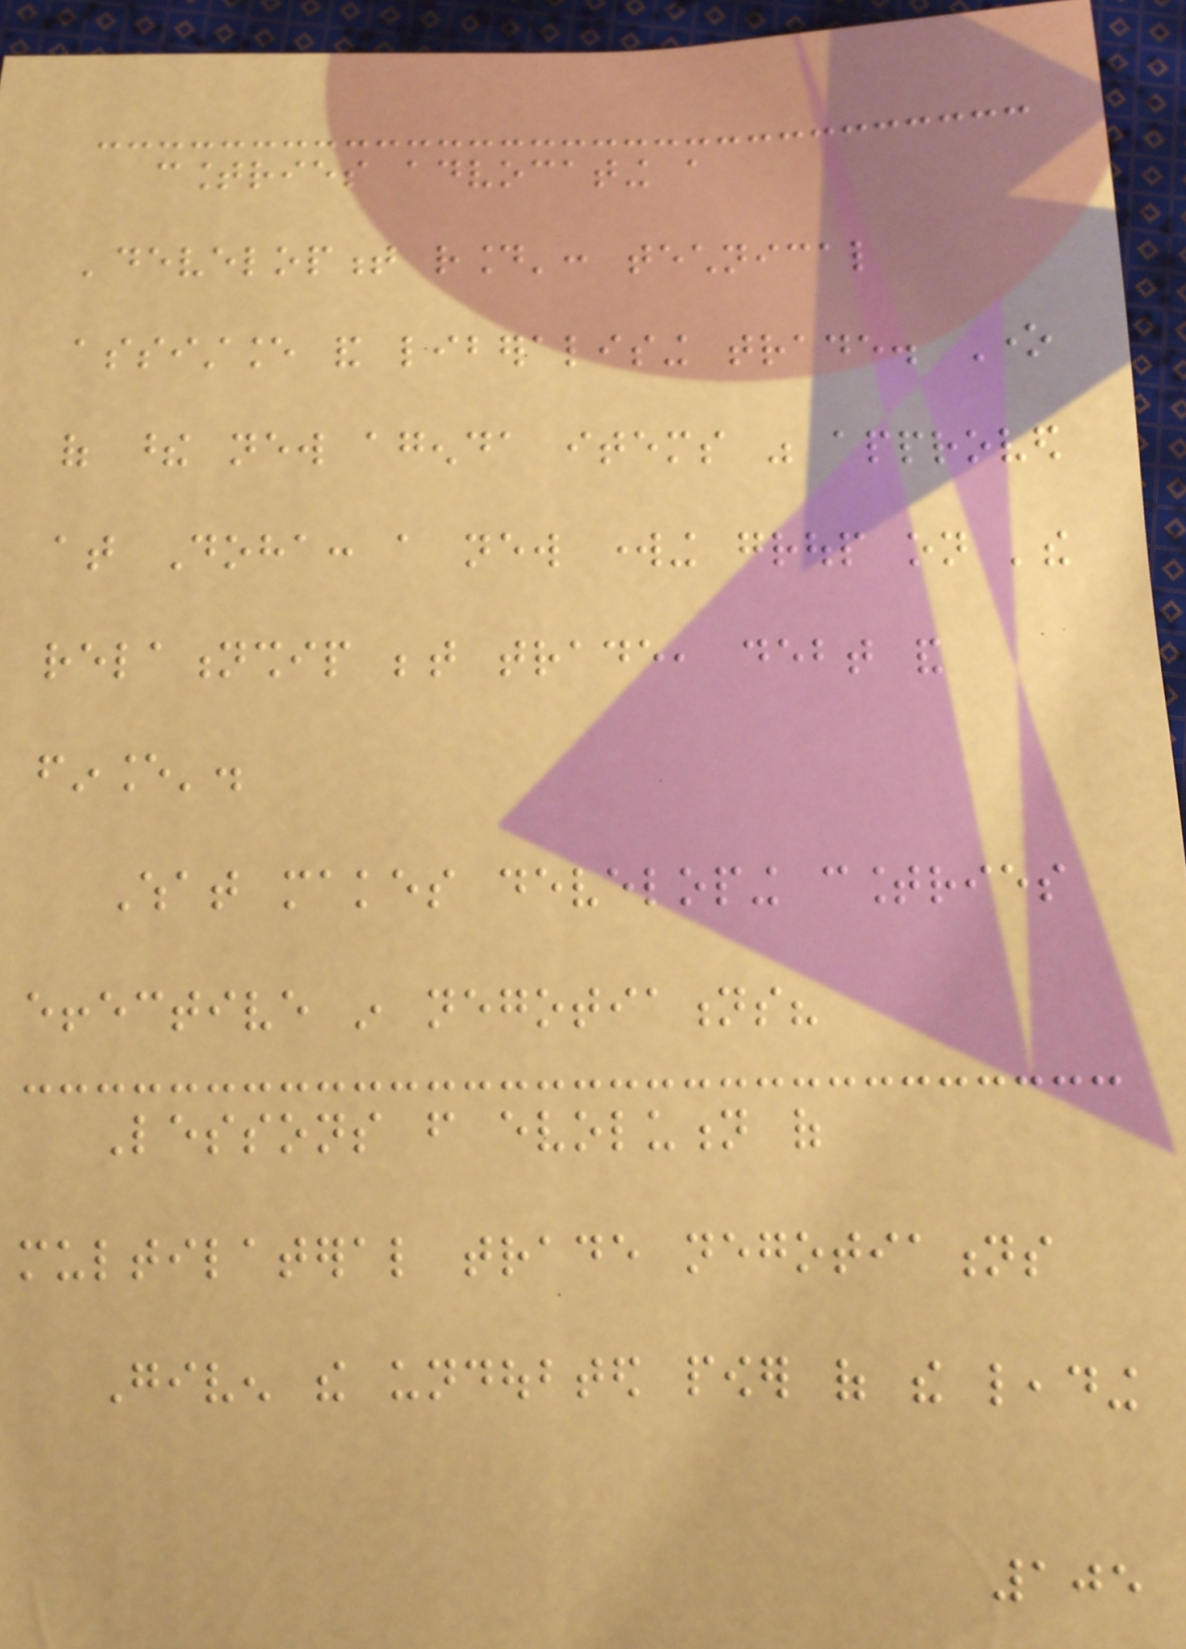countries advocating a
'development round': technical
assistance and liberalising trade. One
of these new agenda items was approved
at Doha: a new working group on 'the
relationship between trade, debt and
finance'.
What makes developing countries
effective in negotiations?
Lessons from evolution of
multilateral trade negotiations
Given the undoubted power of the leading
105
